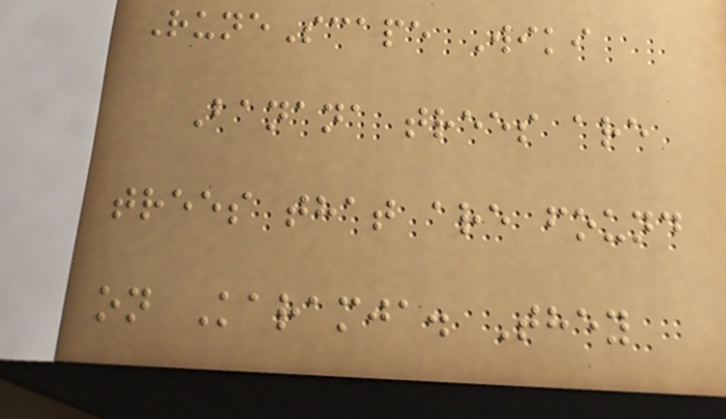RuneScape Wiki
Banana trees are
trees that are found
on Karamja. They
